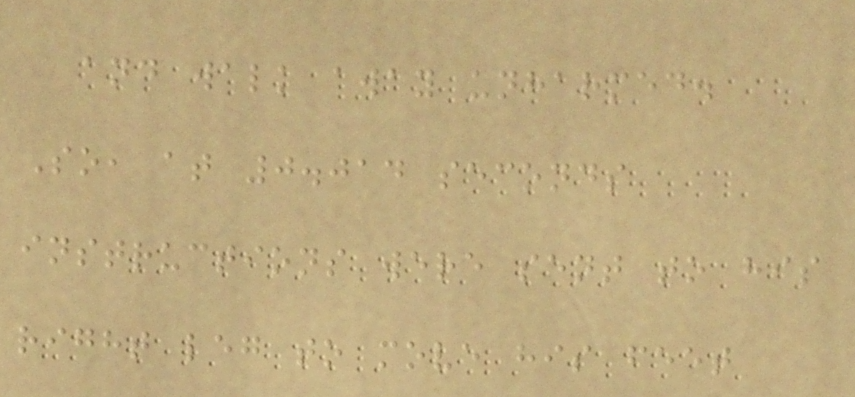and walk away unharmed.
So, at 0.014 seconds
instructions were sent to his
right leg to move his feet
